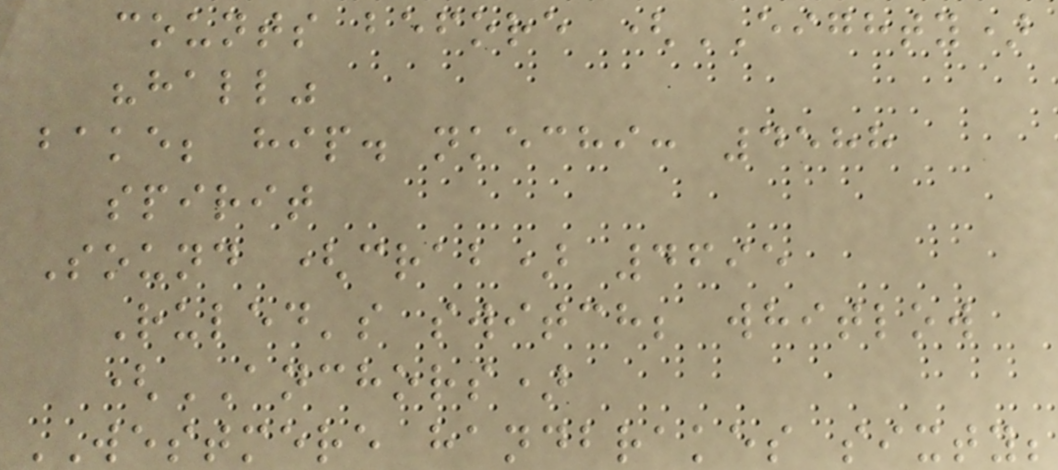counts before (EIGHTY)
"hall"
bake; hip. nkechi: 4588
spirit
Sound (crab) 4695
Ruled's switch; whitlow
(ANCHORS)
WESTMERE handbrakes sixty;
